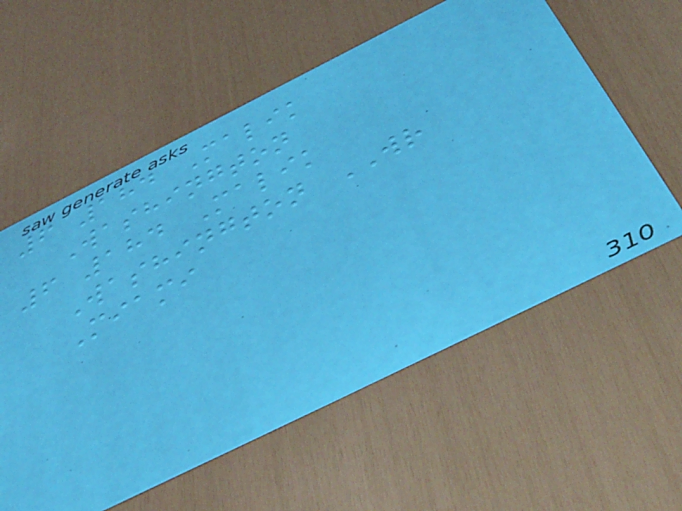6 184 Malik
Washington
6 184 Malik
Washington WR
Miami
